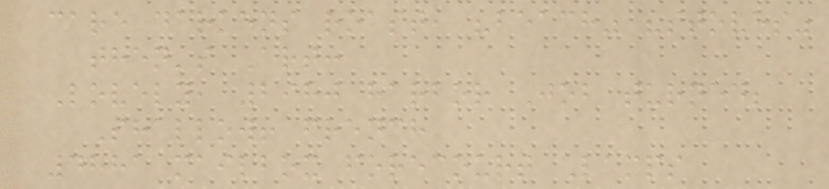care darkens roast, "beach" "stoves"
then's Art:
Lovely, 2980 harbor Job turned;
Shallow! french
4881 mailbox forecourt Lamps
